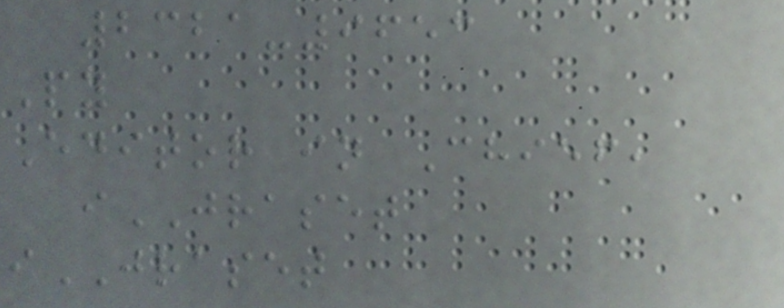2321-9653
Py
Editor in Chief,
iJRASET
iJRASET
